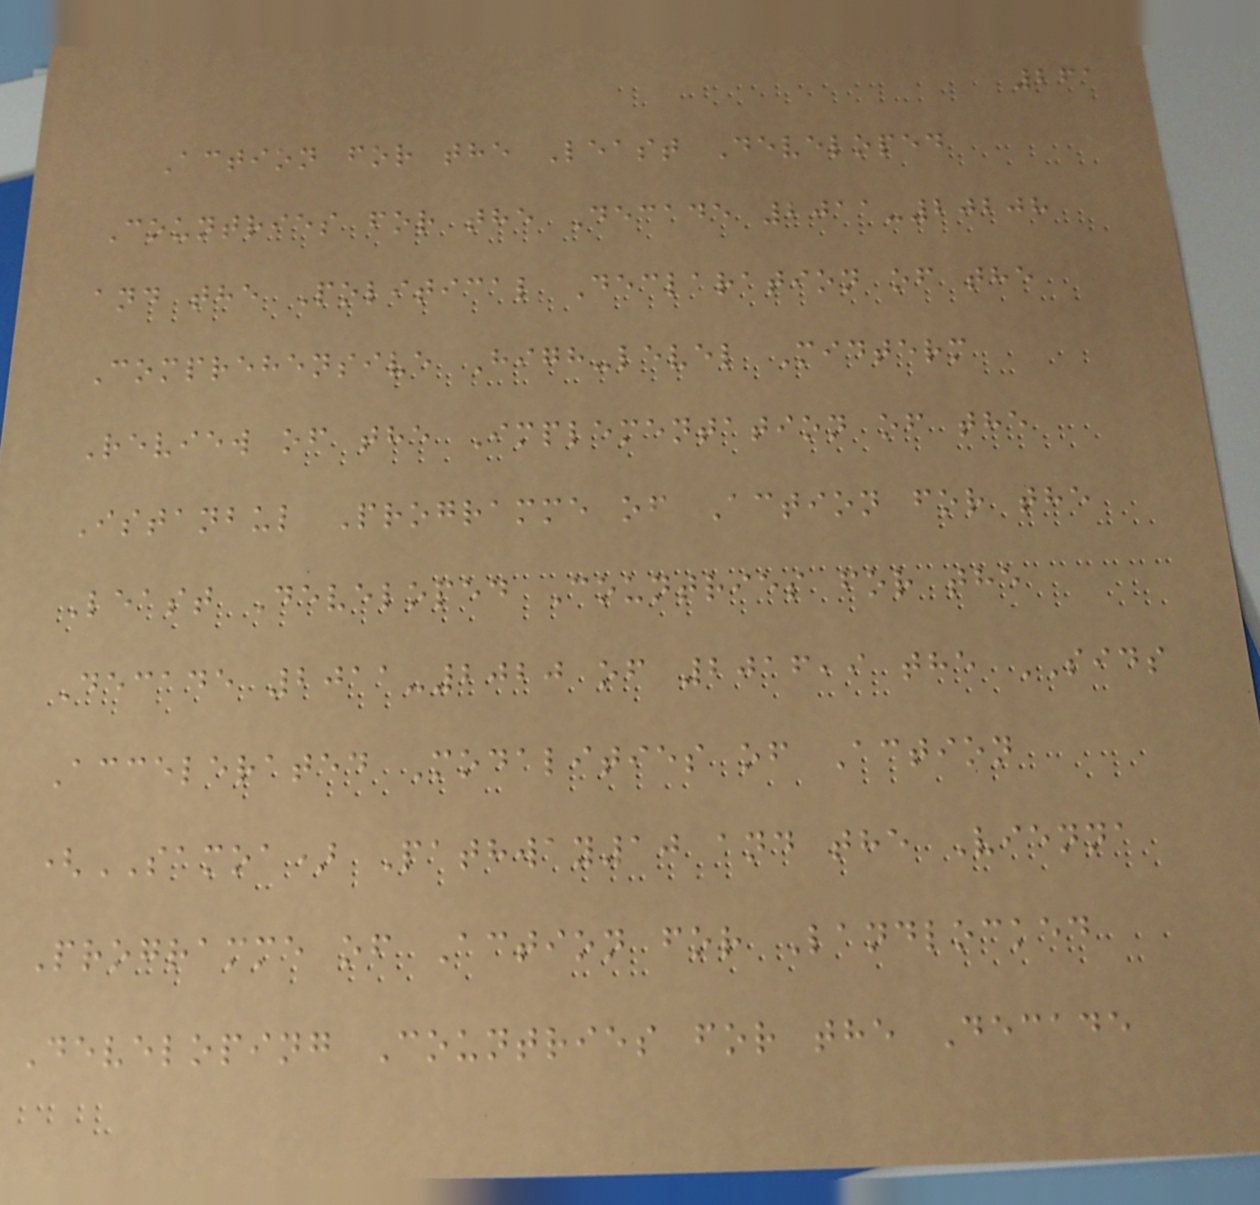261
Action for the Least Developed
Countries for the Decade 2011-20208
and the Political Declaration of the
Comprehensive High-level Midterm
Review of the Implementation of the
Istanbul Programme of Action for the
Least Developed Countries for the
Decade 2011-2020 of 2016,9 the SIDS
Accelerated Modalities of Action
(SAMOA) Pathway10 and the Vienna
Programme of Action for Landlocked
Developing Countries for the Decade
